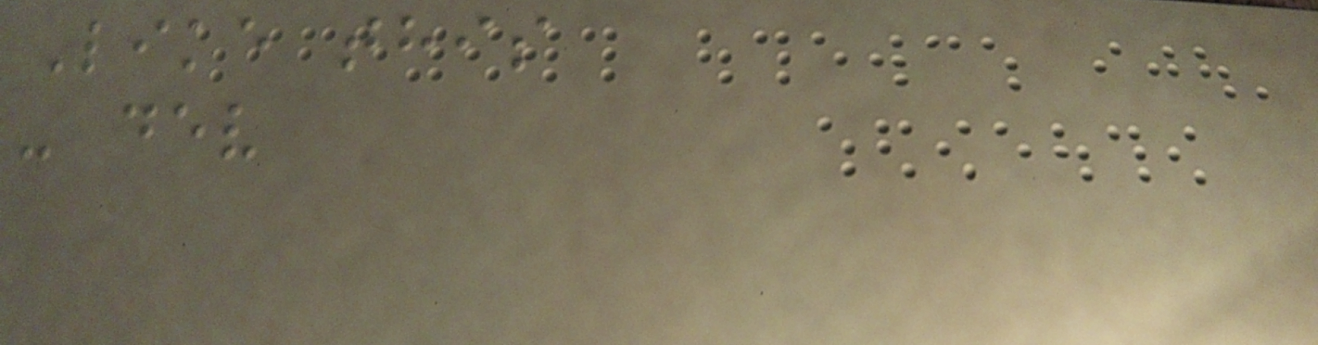Like this
- dev
